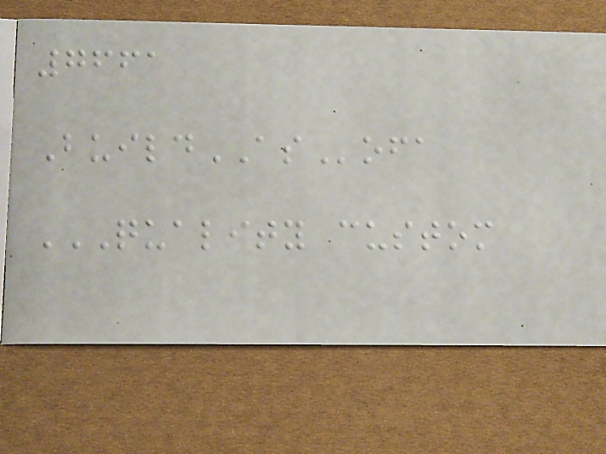7661
BuildASofa
QUALITY CUSTOM
